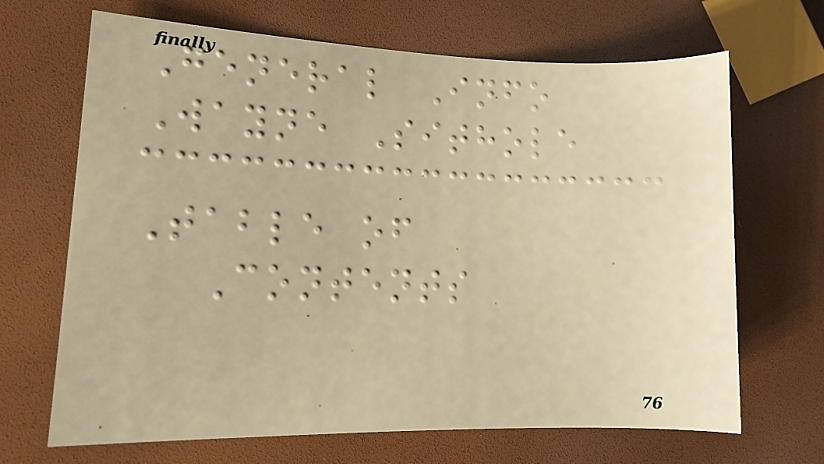General Info
Wayne Sithole
Table of
Contents
